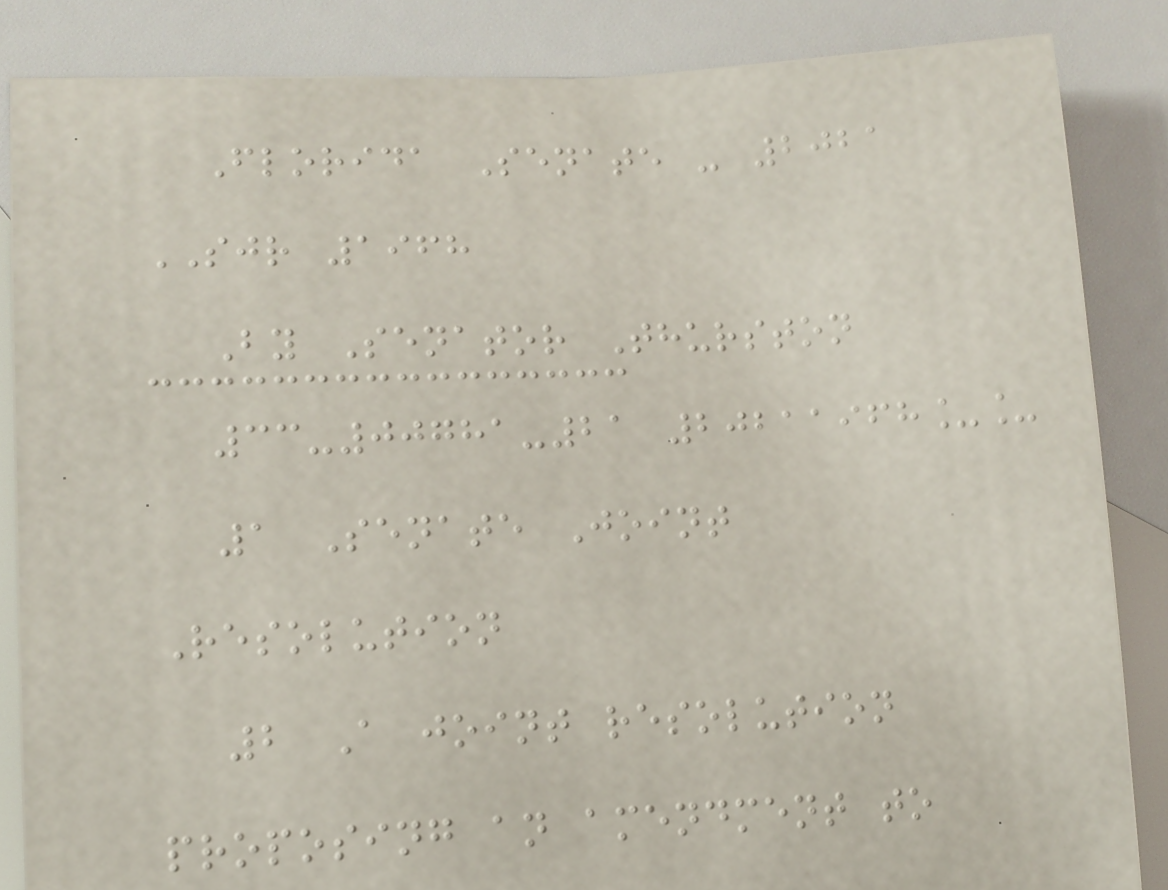Florida Senate - 2021
SJR 1968
By Senator Thurston
33-00781-21 20211968__
1 Senate Joint
Resolution
2 A joint resolution
proposing an amendment to
